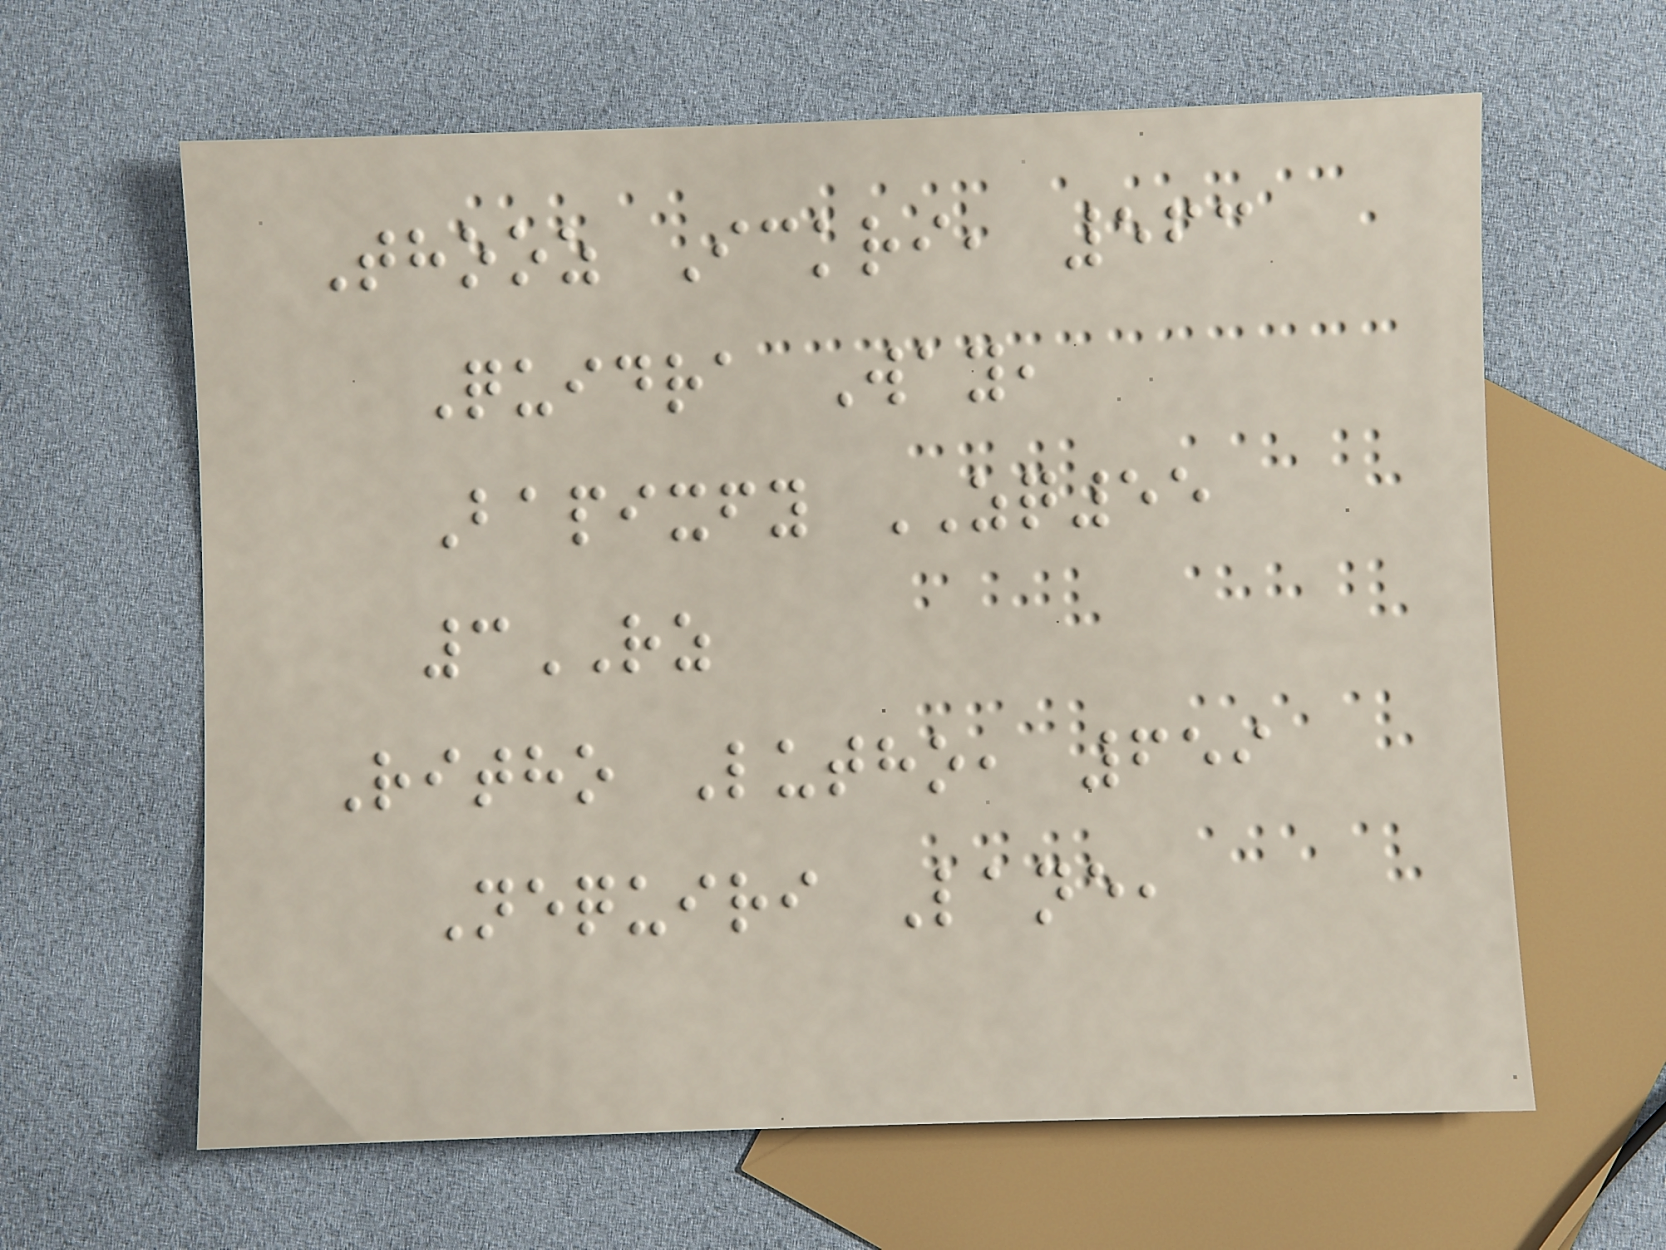Thooz Ickri, 563
Quidra Way,
Bapixfy ZQ55
3RZ
Ritho Lutho, 659
Nequiri Lane,
